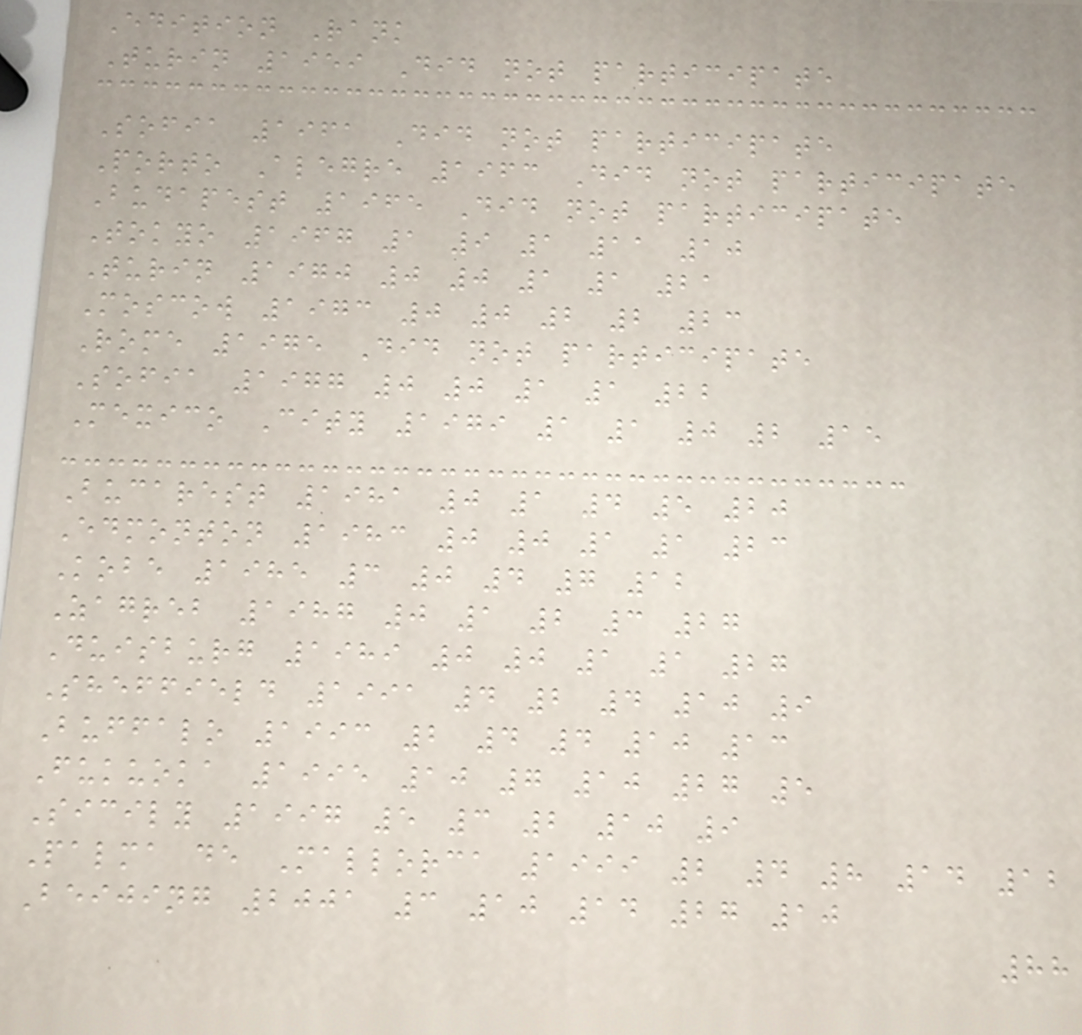Edition Rank
Turin 1959 Did not participate
Sofia 1961 Did not participate
Porto Alegre 1963 Did not participate
Budapest 1965 Did not participate
Tokyo 1967 1 9 1 11 10
Turin 1970 0 0 1 1 21
Moscow 1973 0 0 2 2 23
Rome 1975 Did not participate
Sofia 1977 0 0 1 1 22
Mexico City 1979 1 1 0 2 15
Bucarest 1981 0 1 4 5 20
Edmonton 1983 0 0 1 1 23
Kobe 1985 3 0 4 7 12
Zagreb 1987 0 1 2 3 27
Duisburg 1989 0 0 1 1 27
Sheffield 1991 4 2 4 10 9
Buffalo 1993 2 4 4 10 13
Fukuoka 1995 10 7 10 27 5
Sicily 1997 5 3 2 10 9
Palma de Mallorca 1999 2 4 8 14 12
Beijing 2001 3 10 14 27 10
88
